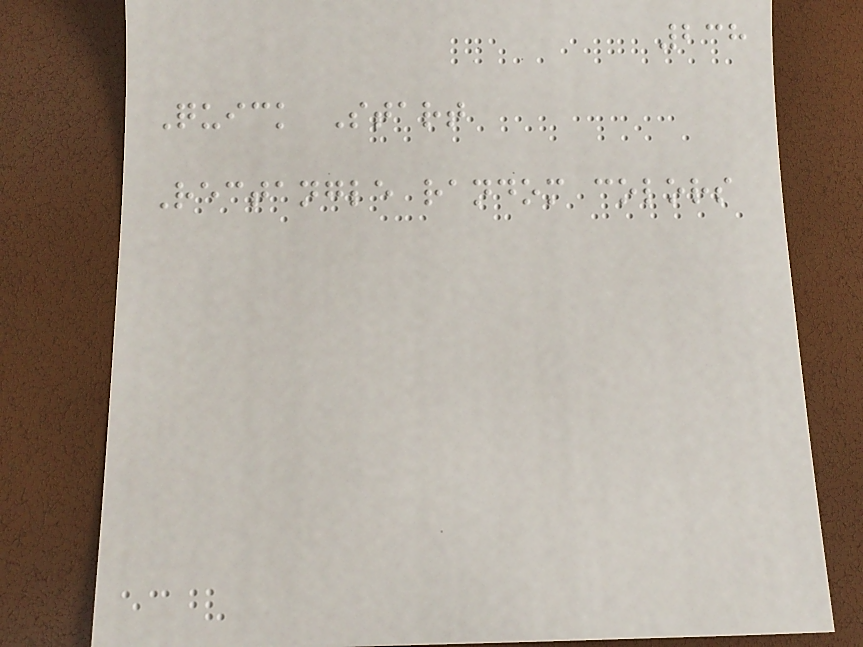238
Quick Start
Rectangle random colors
